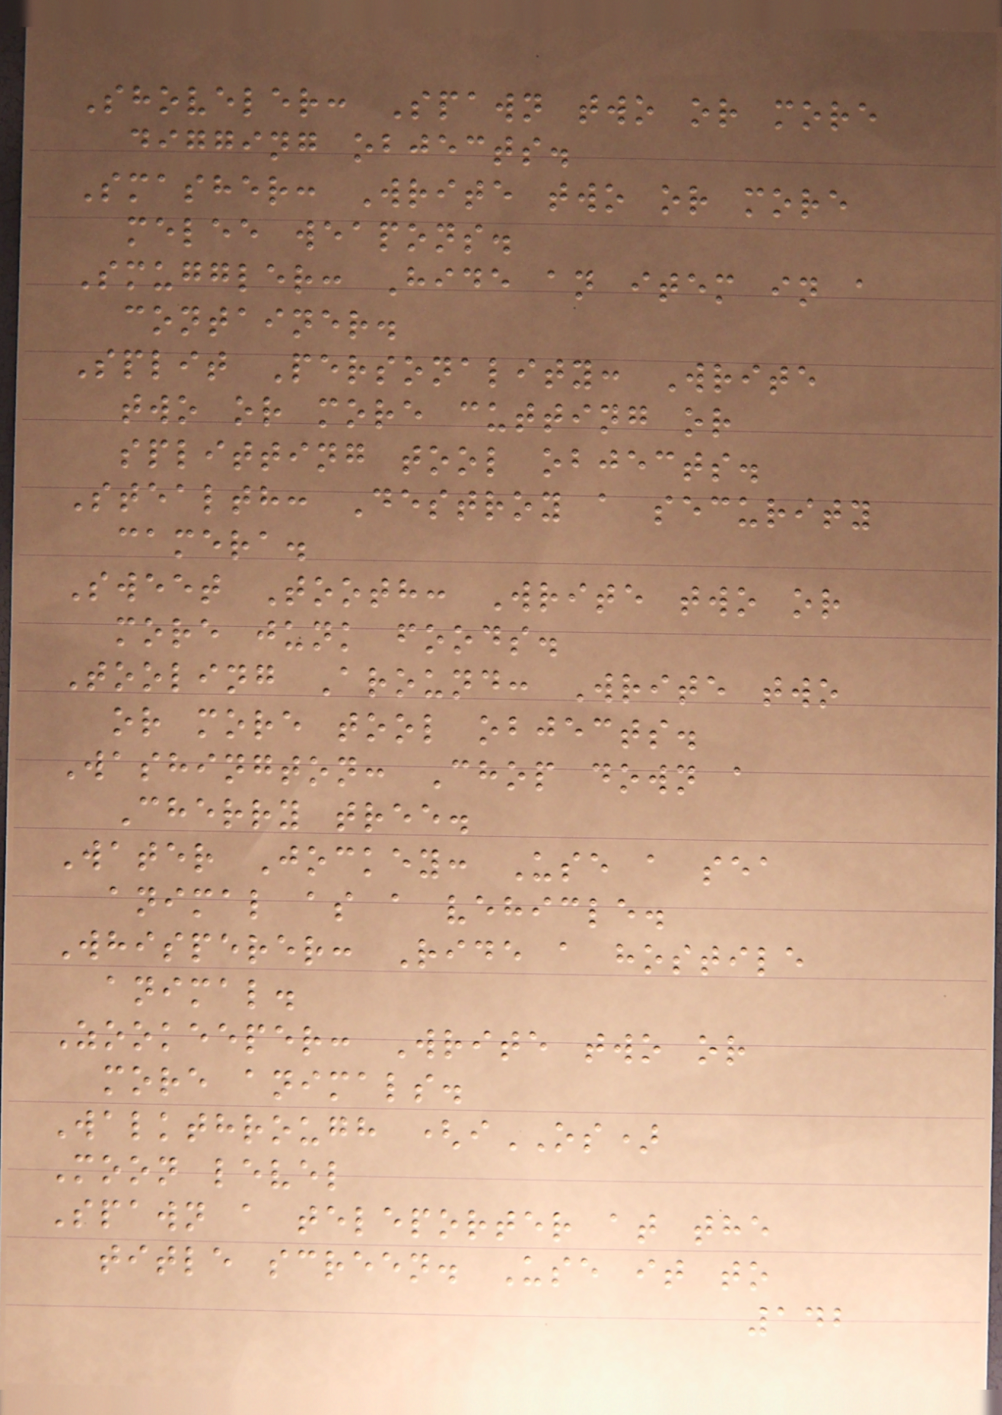Shoveler: Spawn two or more
digging objects.
Smasher: Write two or more
melee weapons.
Smuggler: Hide an item in a
container.
Split Personality: Write
two or more cutting or
splitting tool objects.
Stealth: Destroy a security
camera.
Sweet Tooth: Write two or
more junk foods.
Tooling Around: Write two
or more tool objects.
Washington: Chop down a
Cherry tree.
Water Jockey: Use a sea
animal as a vehicle.
Whisperer: Ride a hostile
animal.
Zookeeper: Write two or
more animals.
Walkthrough (iOS)
Moon level
Spawn a teleporter at the
title screen. Use it to
142
